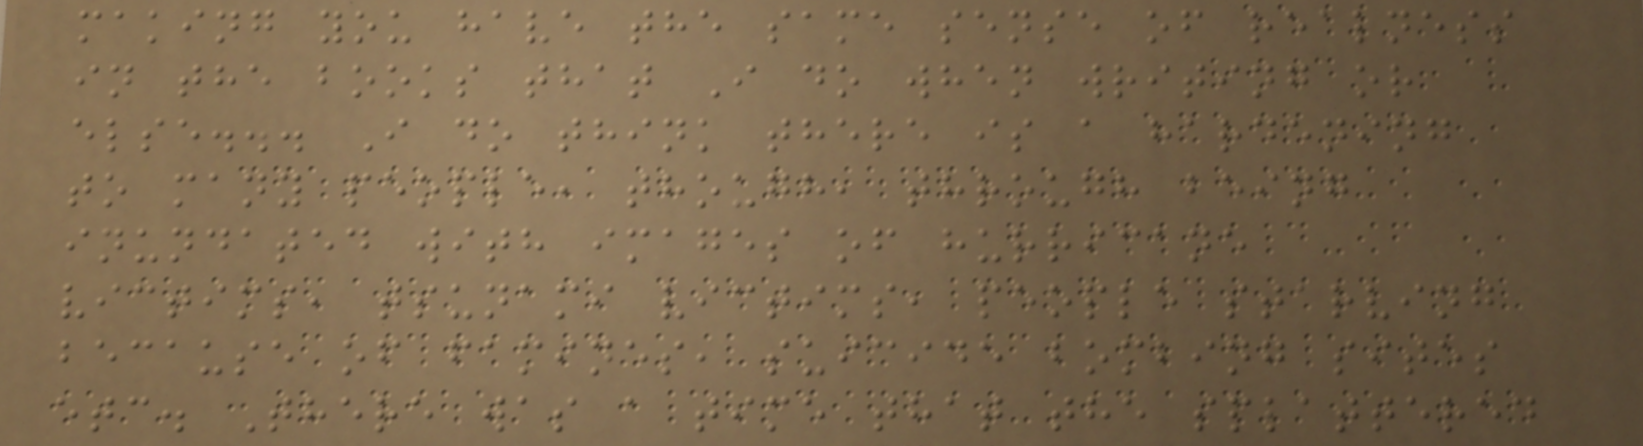making you have the same sense of realness
in the books that I do when writing or
else... I do think there is a hardening
to many people, though, through being
inundated with images of hurricane
victims, tsunami victims, people starving
because of famines, suicide bombing sites
etc. There was a time that the splattered
